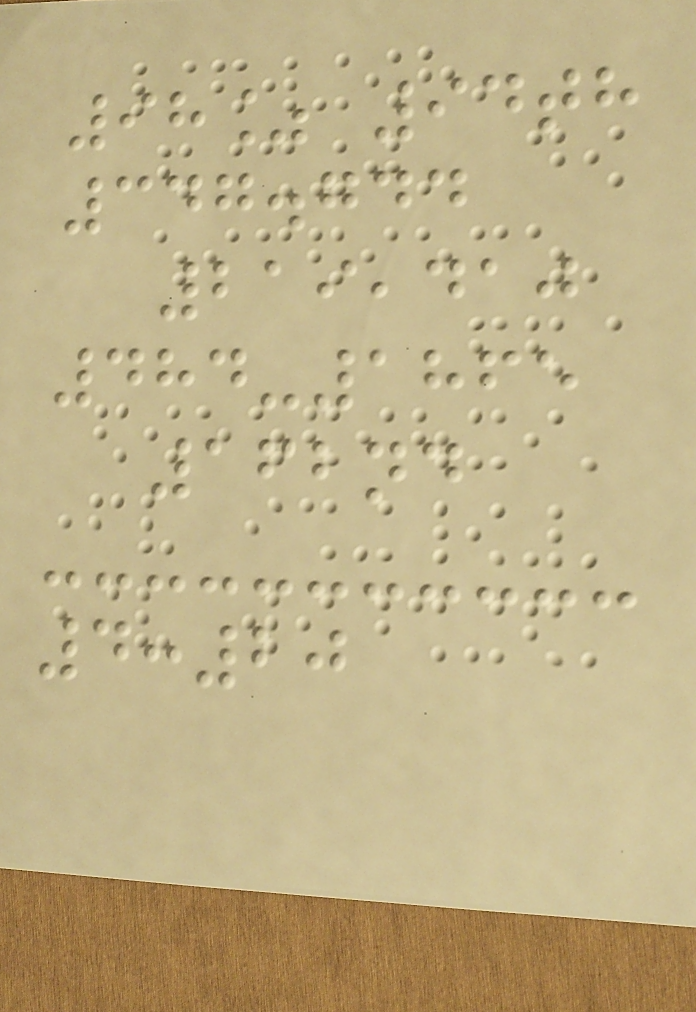98% 94th
347.744
219,410
484-1865
162nd
4:20
